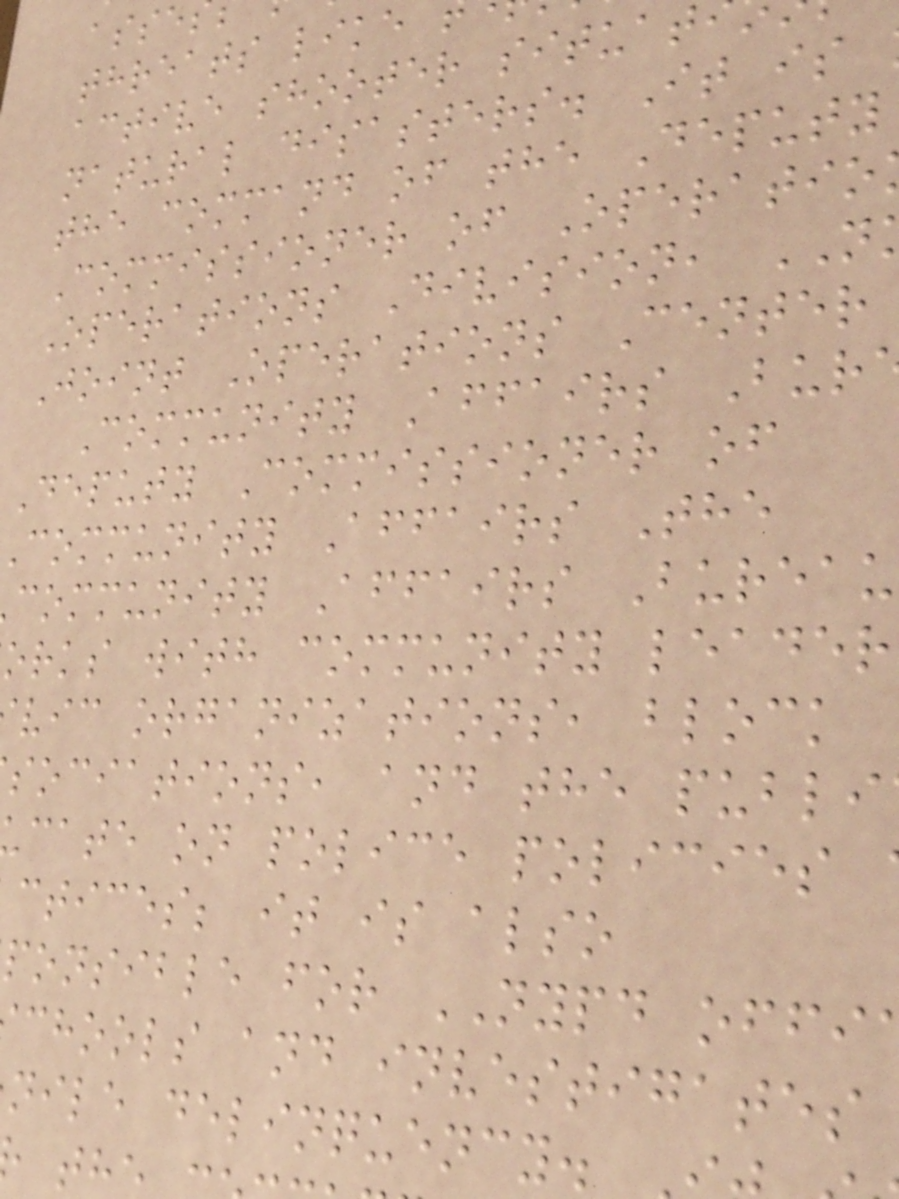threats like
active shooter situat
natural disasters. It is
the command of the Deputy
Commissioner of Operatio
Operations Division,
Joint Operations Center
Community Affairs Bur
Deputy Commissioner of
community Affairs The
community Affairs Bureau
orks with community leader
vic organizations, block
sociations, and the publi
cate on police policies
ctices; it is also
ponsible for NYPD offi
chools and investigates
nile delinquency.
